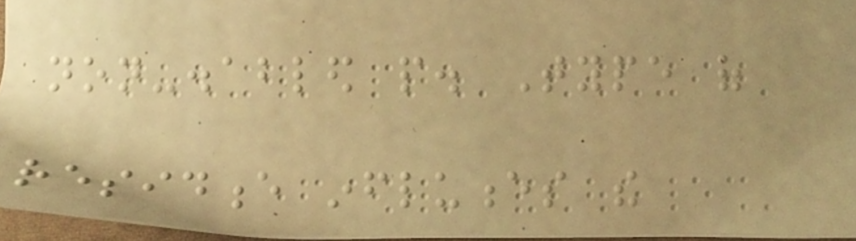non-disabled people. Type of
residence influences the
